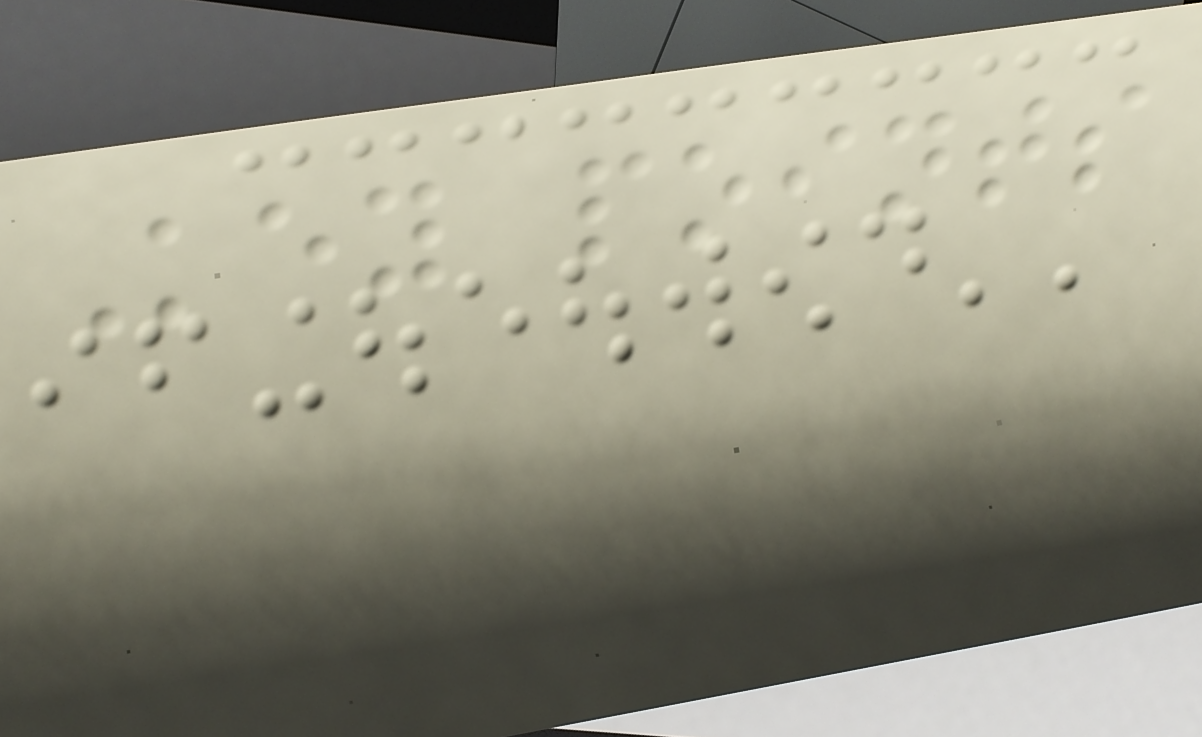Key points
